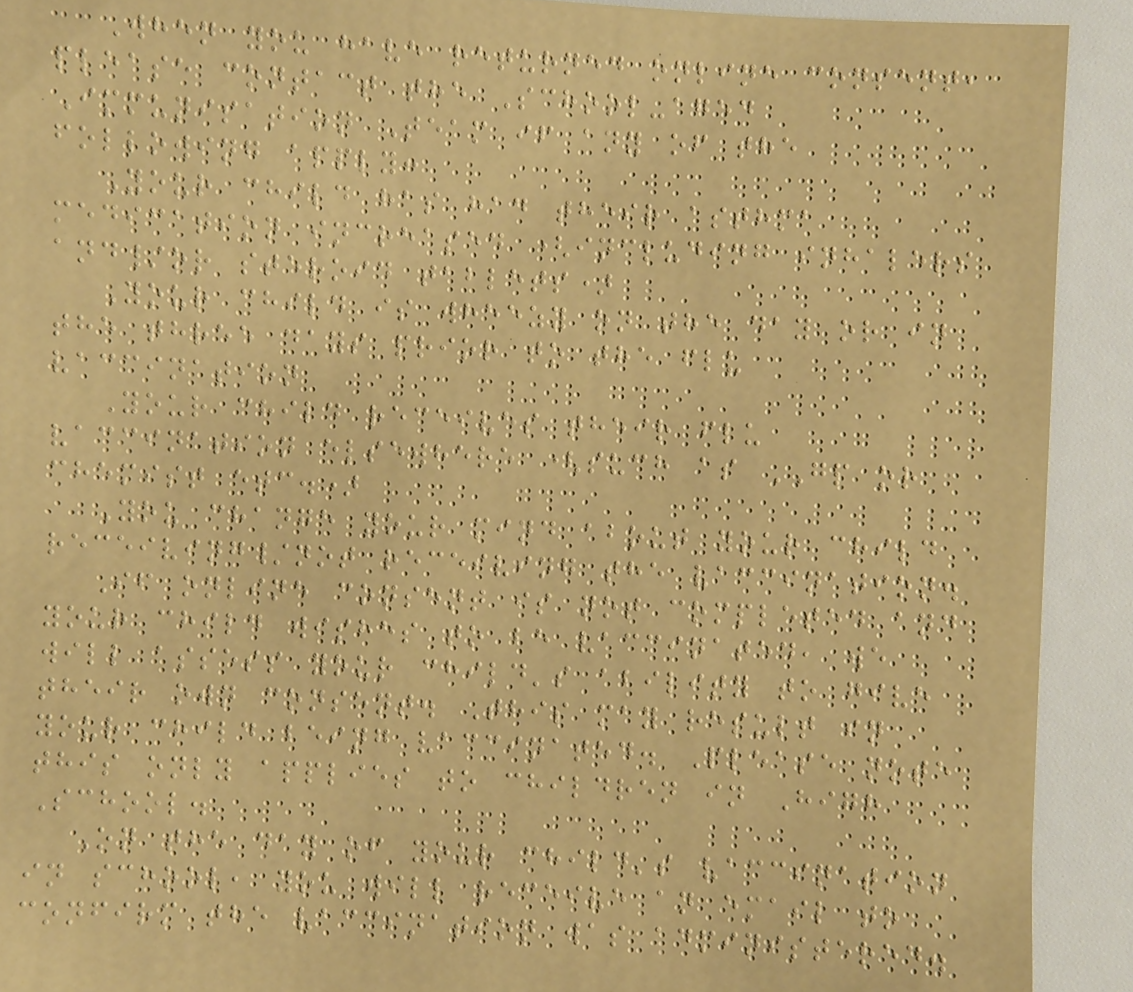When you have returned online consent,
please contact the School-aged
Immunisation Team if any of the
following apply:
Your child has had their asthma
medication increased (including inhalers
and/or steroid tablets)
Your child is wheezy on the day or in
the three days prior to the flu
vaccination
Your child receives their flu
vaccination elsewhere (such as GP or
chemist etc.)
You change your mind about your child
receiving/not receiving the vaccination.
If online consent is not completed and
your child wishes to be vaccinated, we
will assess your child's ability to give
their own consent. This may result in
your child being vaccinated. Please note
this only applies to children in High
School.
On the day of your child's vaccination
in school, you will receive an email to
confirm the vaccination was administered.
